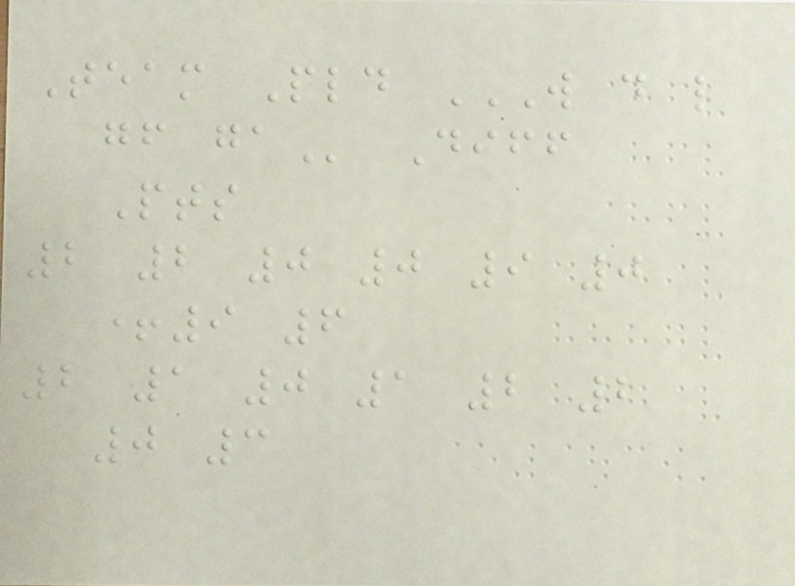Team Pld W D L
GF GA Diff
Pts
2 2 0 0 9 0
+9 6
2 1 0 1 2 2
0 3
